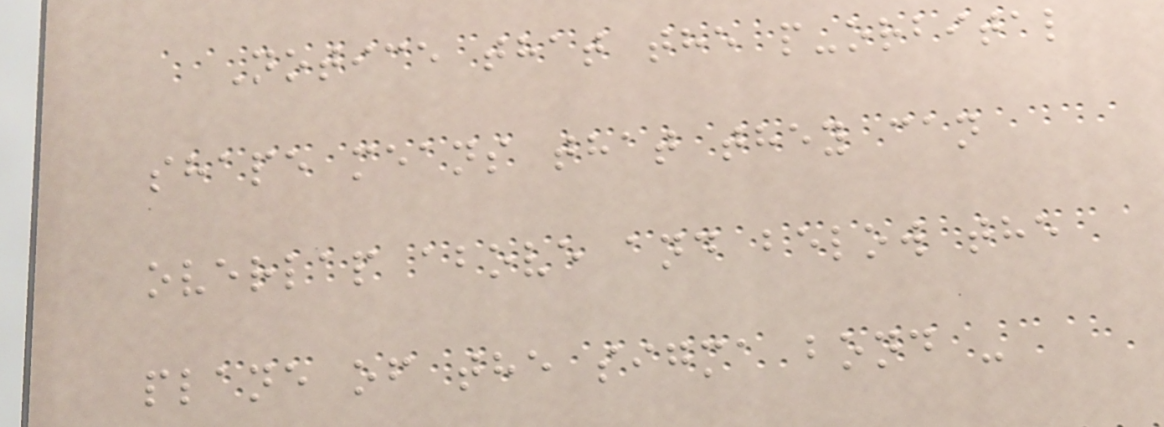Notice that the p-orbital
shape means that they can
overlap above and below the
plane of the sigma bond -
